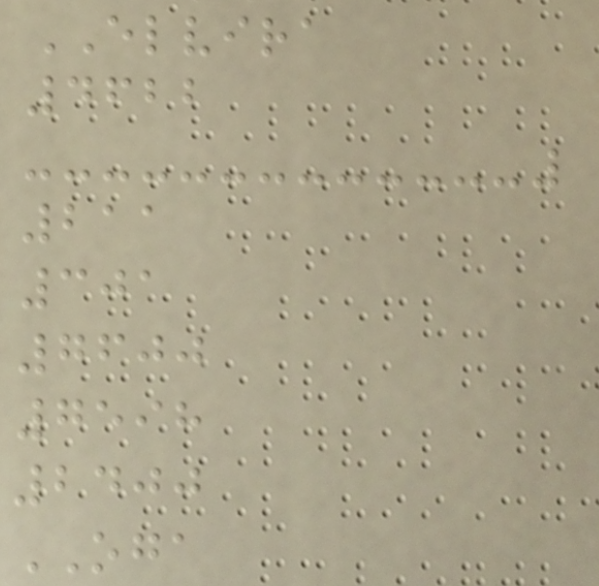ELVIRA
4622
211
301
7600
7598
2400
OGA
